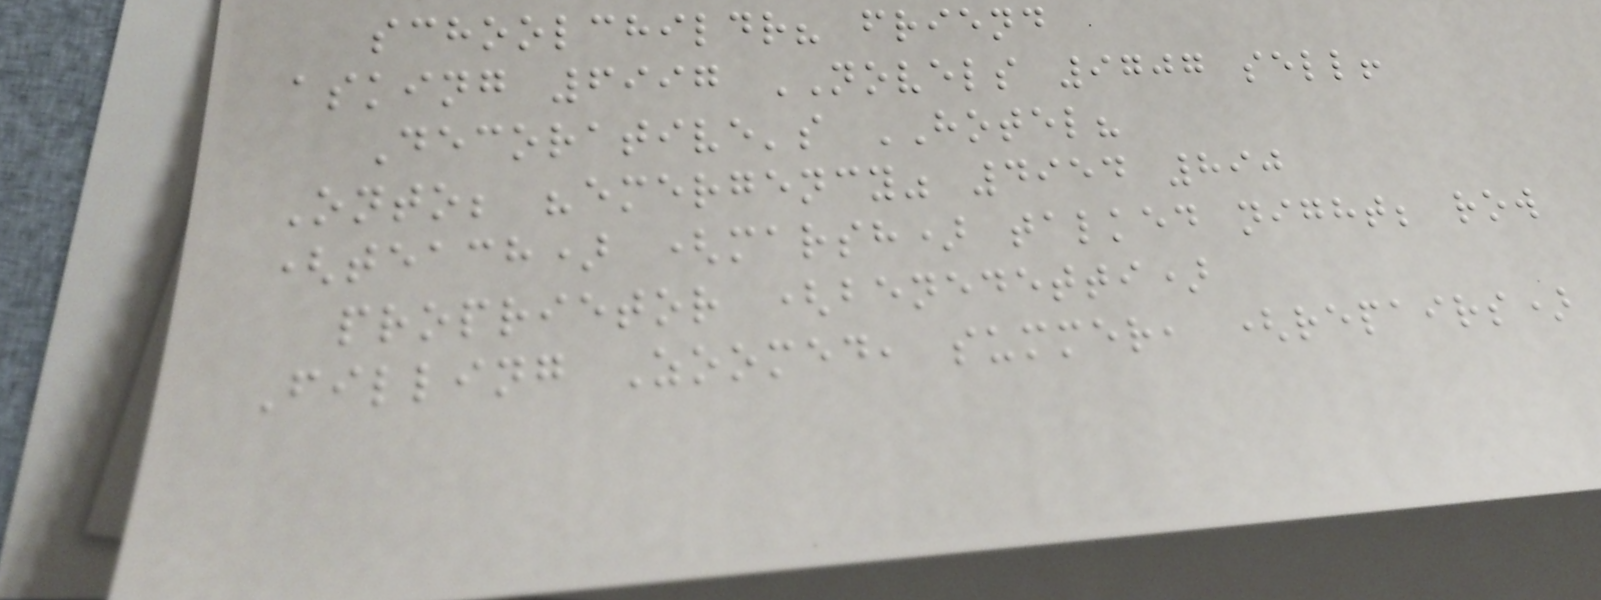schoolchildr? friend
asking 6997 NOVELS 9707 sell!
Decorative's HOTEL?
Onto; "emergency" 4954 890
(teach) (marsh) talked night; row
proprietor (benedetti)
Filling Zoomed, summer, (repairs)
